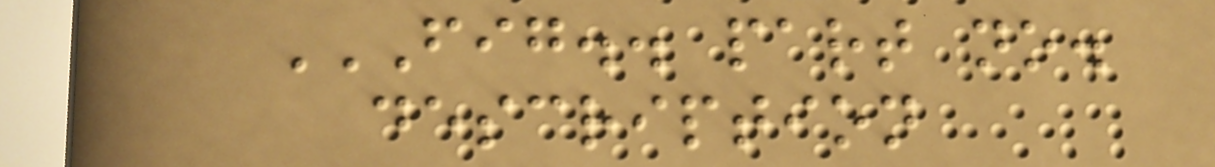FIG.. PART NO.
DESCRIPTION
